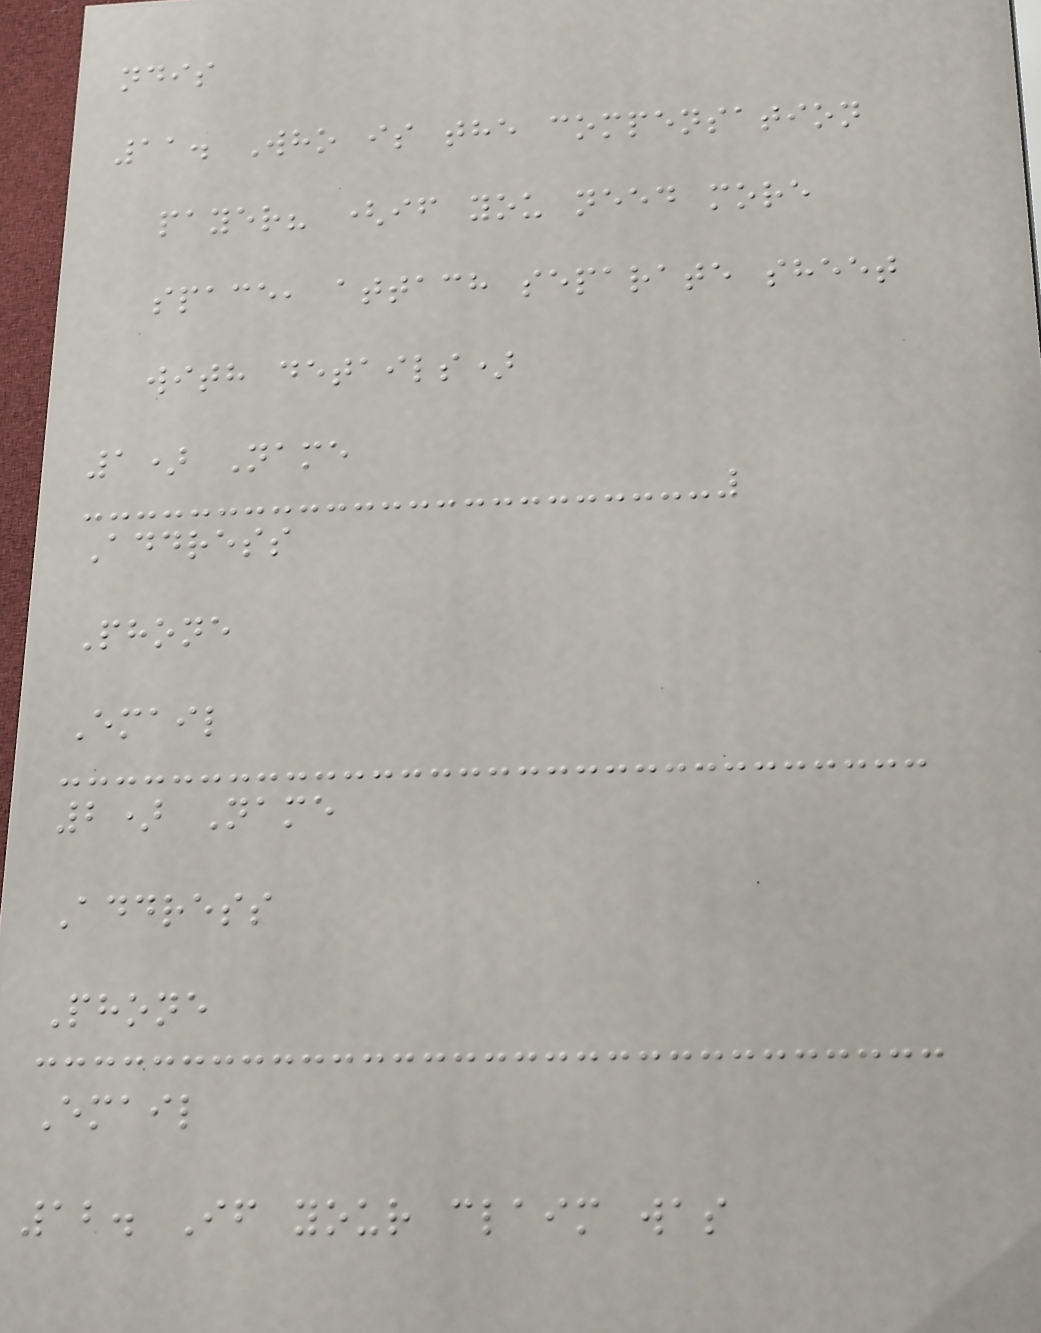ndis
11. Who is the compensation
payer? (if you need more
space, attach separate sheet
with details)
1) Name
Address
Phone
Email
2) Name
Address
Phone
Email
12. If your claim was
